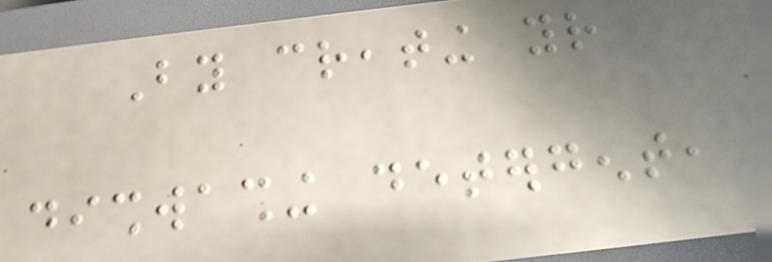By creating your
dishwashing detergent,
